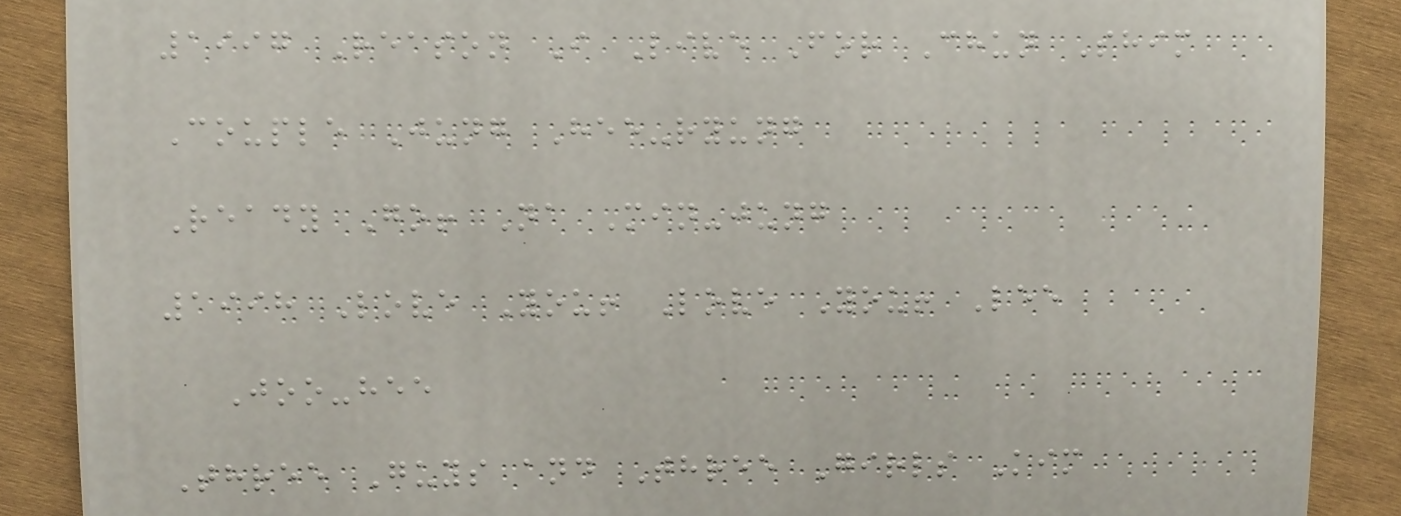1997 Reason I Live For Chun Shim
Couple Jung Hee-ryung
Ready Go! Na Min-jung
1998 Love You! Love You! Lee
Joo-hee
Three Guys and Three Girls Kim
